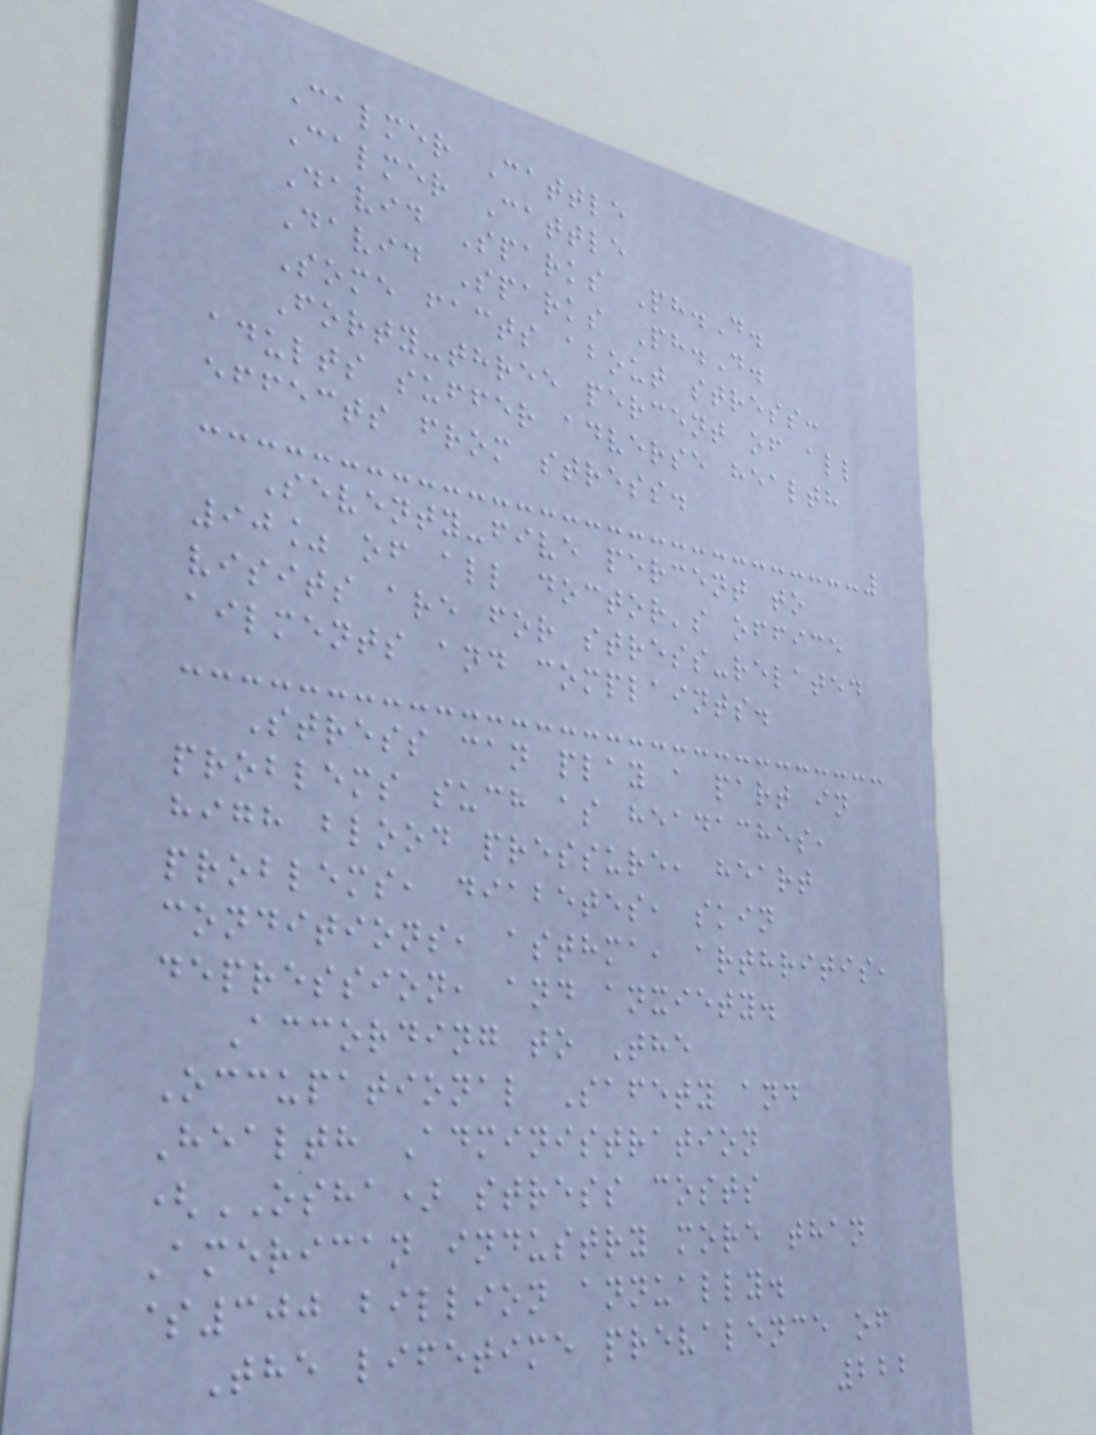Calmer Cattle
Calmer Cattle
David Sparks Ph.D.
David Sparks Ph.D.
Some facts about stress:
Forty-three percent of all
adults suffer adverse health
effects from stress.
Seventy-five percent to
90% of all doctor's office
visits are for stress-related
ailments and complaints.
Stress can play a part in
problems such as headaches,
high blood pressure, heart
problems, diabetes, skin
conditions, asthma, arthritis,
depression, and anxiety.
According to The
Occupational Safety and
Health Administration
(OSHA) stress costs
American industry more than
$300 billion annually.
The lifetime prevalence of
222
